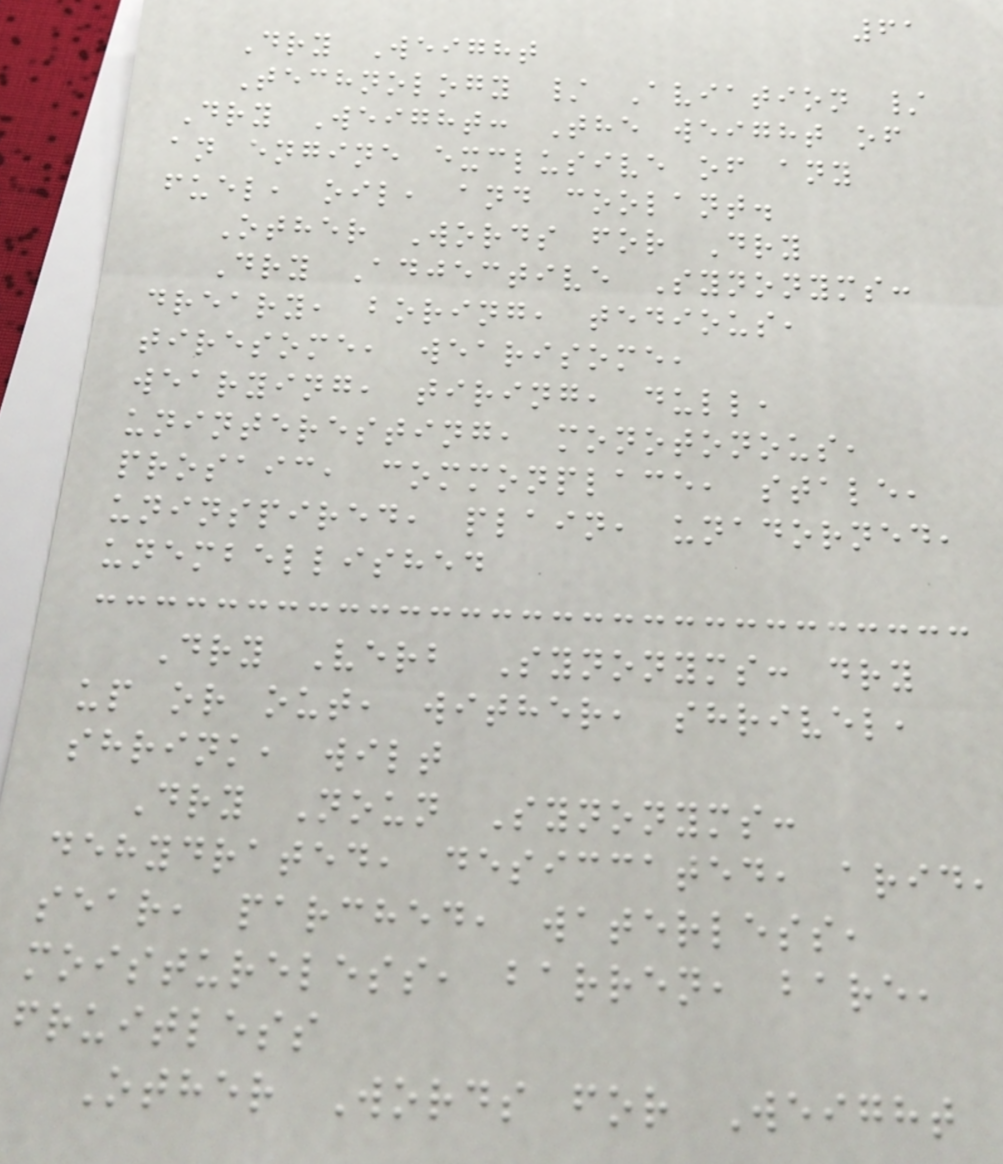61
Dry Weight
Technology / Aviation /
Dry Weight: The weight of
an engine exclusive of any
fuel, oil, and coolant.
Other Words for Dry
Dry Adjective Synonyms:
dreary, boring, tedious,
tiresome, wearisome,
wearying, tiring, dull,
uninteresting, monotonous,
prosaic, commonplace, stale,
uninspired, plain, unadorned,
unembellished
Dry Verb Synonyms: dry
up or out, wither, shrivel,
shrink, wilt
Dry Noun Synonyms:
dehydrated, desiccated, arid,
sear, parched, waterless,
moistureless, barren, bare,
fruitless
Other Words for Weight
